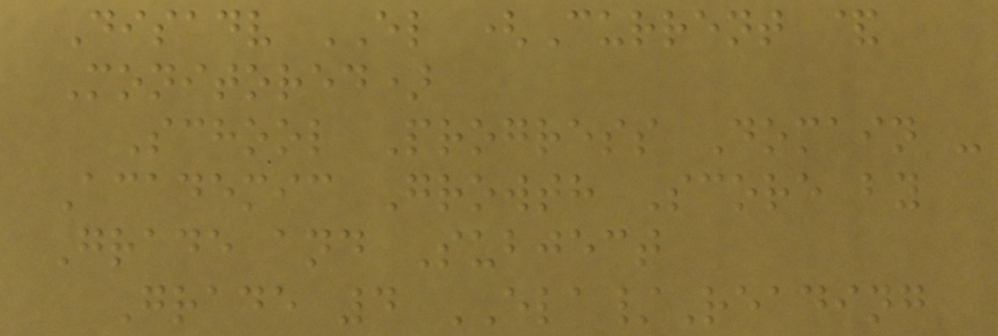Disadv EL (Current &
Monitored)
School Progress Domain -
Academic Growth Score by
Grade and Subject
Grade 4 ELA/Reading
